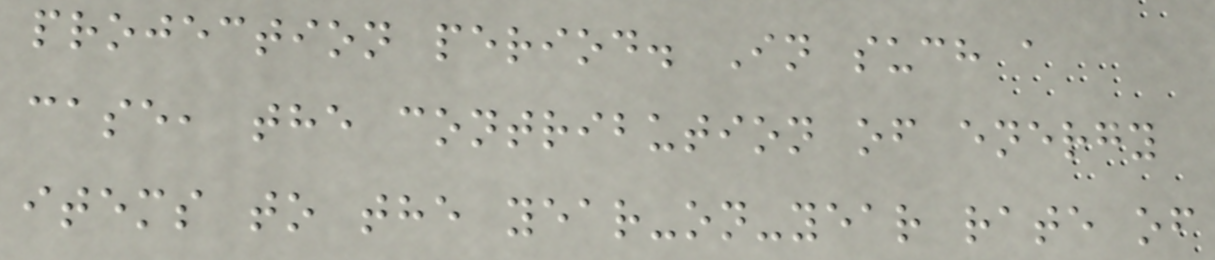projection period. In such a
case, the contribution of energy
items to the year-on-year rate of
